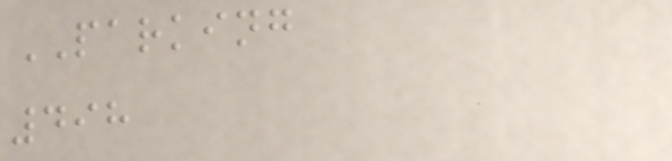PARKING
498
